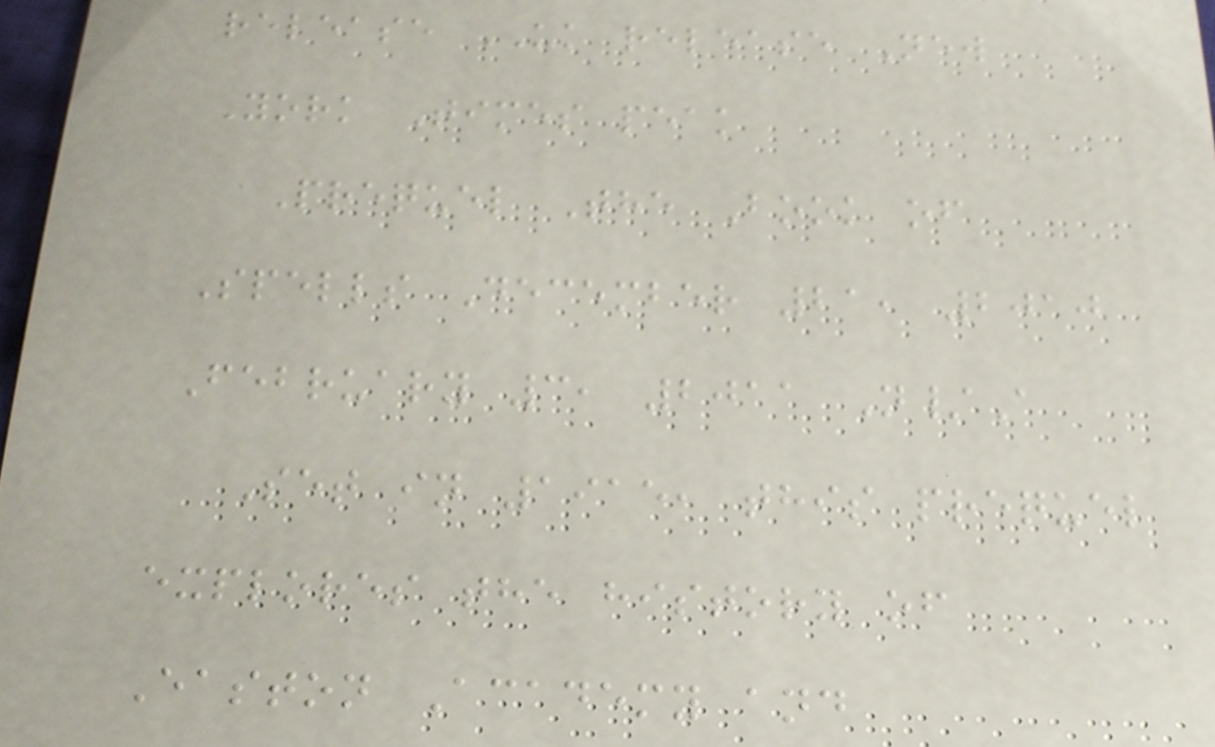release UK release New
York Times peak
Prequel The Book of
Spells December 21, 2010
February 3, 2011 N/A
Set in 1915, this prequel
explores the history of
Easton Academy and
